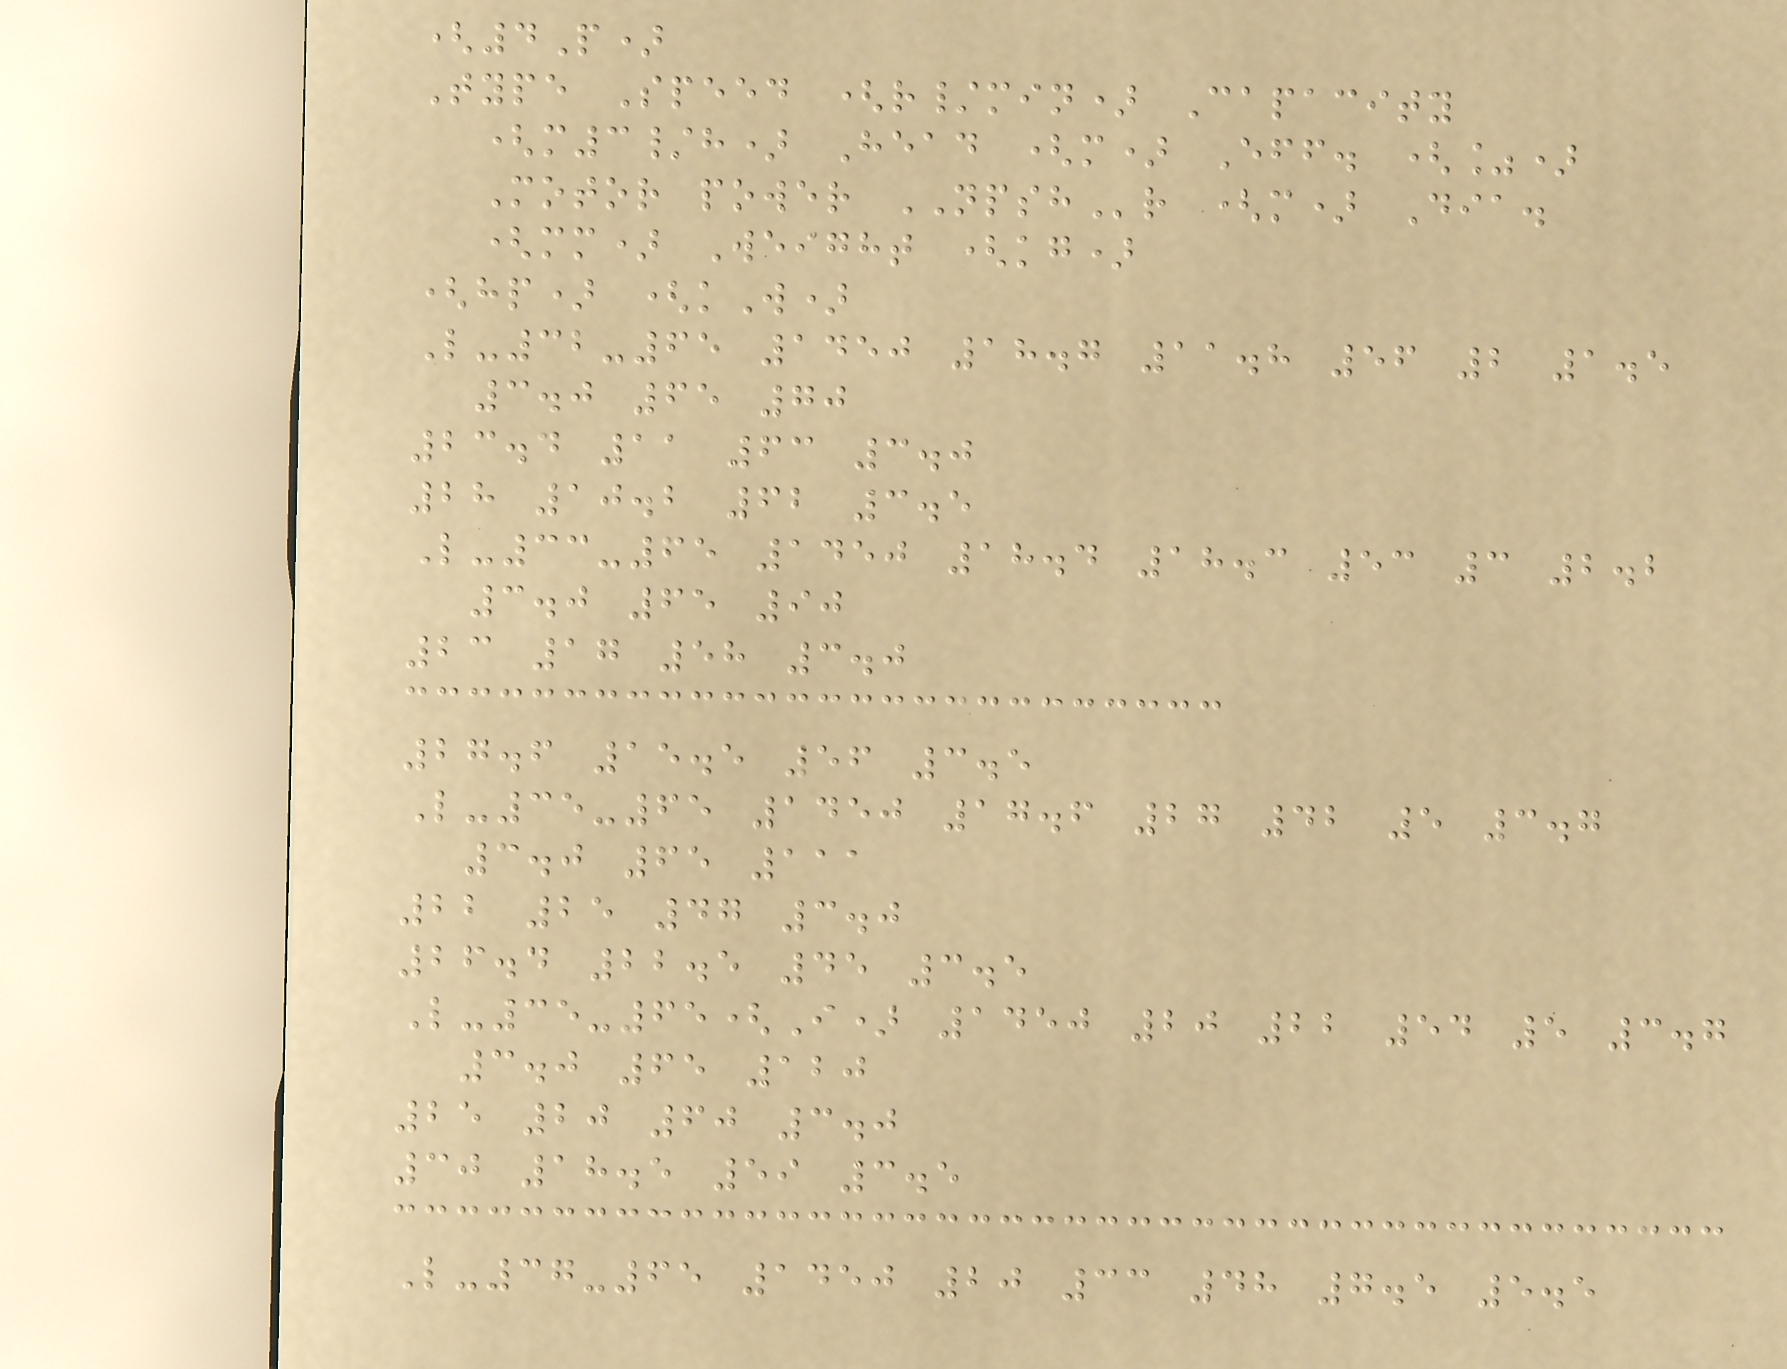(4P)
Type Speed (r/min) Capacity
(m3/h) Head (m) Eff. (%)
Motor power NPSHr (m) Dia.
(mm) Weight (kg)
(hp) (kW)
L-32-65 1450 18.7 11.8 56 2 1.5
3.0 65 70
23.4 11 63 3.0
28 10.2 62 3.5
L-33-65 1450 18.4 18.3 53 3 2.2
3.0 65 90
23 17 58 3.0
27.6 15.5 56 3.5
L-35-65 1450 17.6 27 42 5 3.7
3.0 65 111
22 25 47 3.0
26.4 22.5 45 3.5
L-35-65(I) 1450 20 22 54 5 3.7
3.0 65 120
25 20 60 3.0
30 18.5 59 3.5
L-37-65 1450 20 33 48 7.5 5.5
